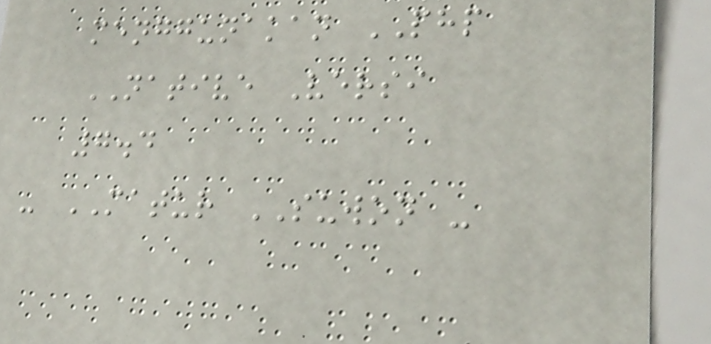menggunakan PHP
NATIVE Versi
7.4
- MATUR SUWON -
